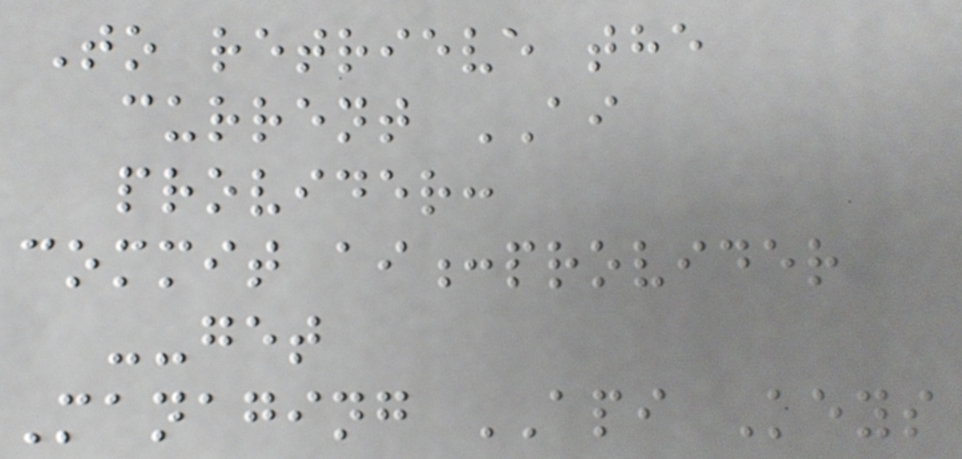To retrieve the
current AI
provider:
commit ai:provider
--get
Managing API Keys
